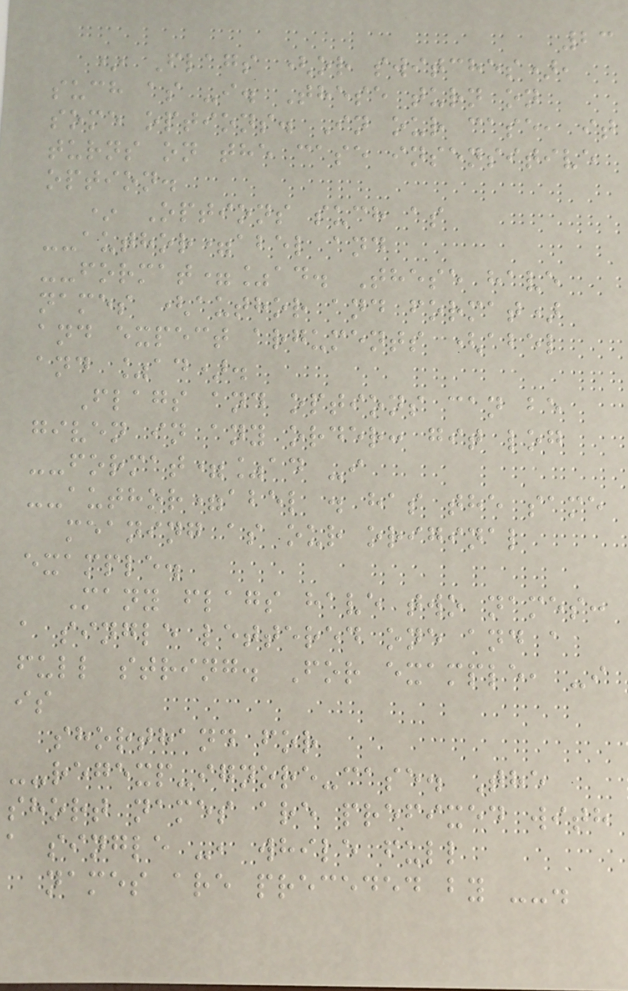23
* Flags (or switches),
such as -i. These turn on
some options. In our case, it
turns on the case insensitive
option.
* Options such as
--author=abel and
--format=%ad. These have
names (author and format)
and expect arguments (abel
and %ad).
Flags and options can be
given in any order: git log
--format=%ad -i
--author=abel . has the same
meaning as our original
example.
Many flags have two names:
a single lettered one and a
full string. For example, -i
is
shorthand for
--regexp-ignore-case. The
short names are prefixed with
a single -, while full
names are preceded by --.
